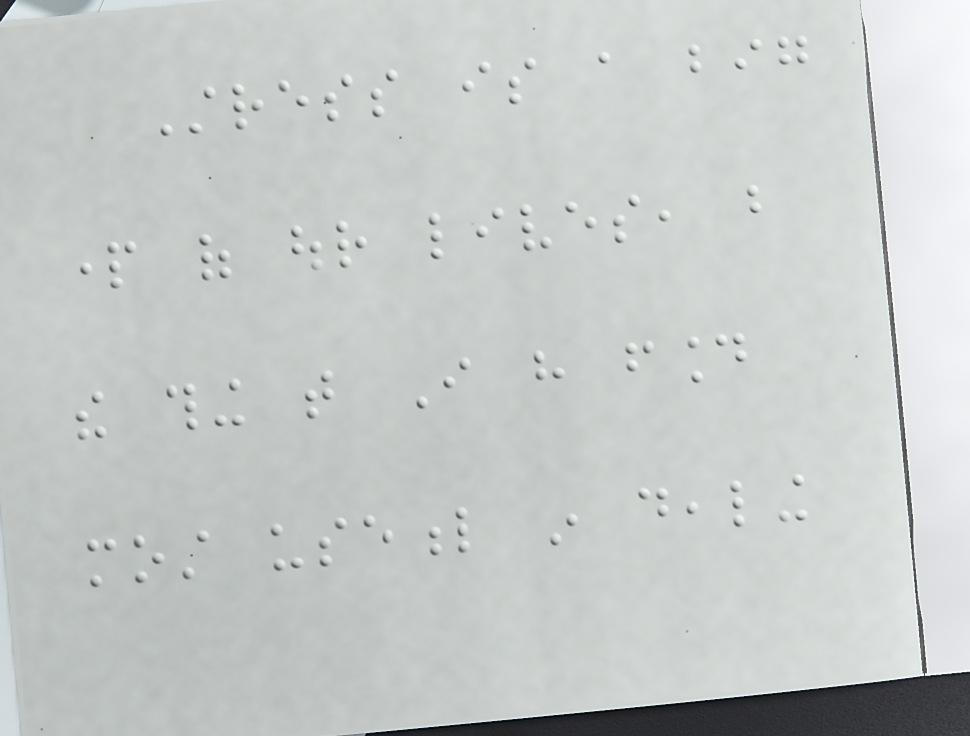Stress is a big
part of our lives, but
the thing that I have found
most useful in dealing
